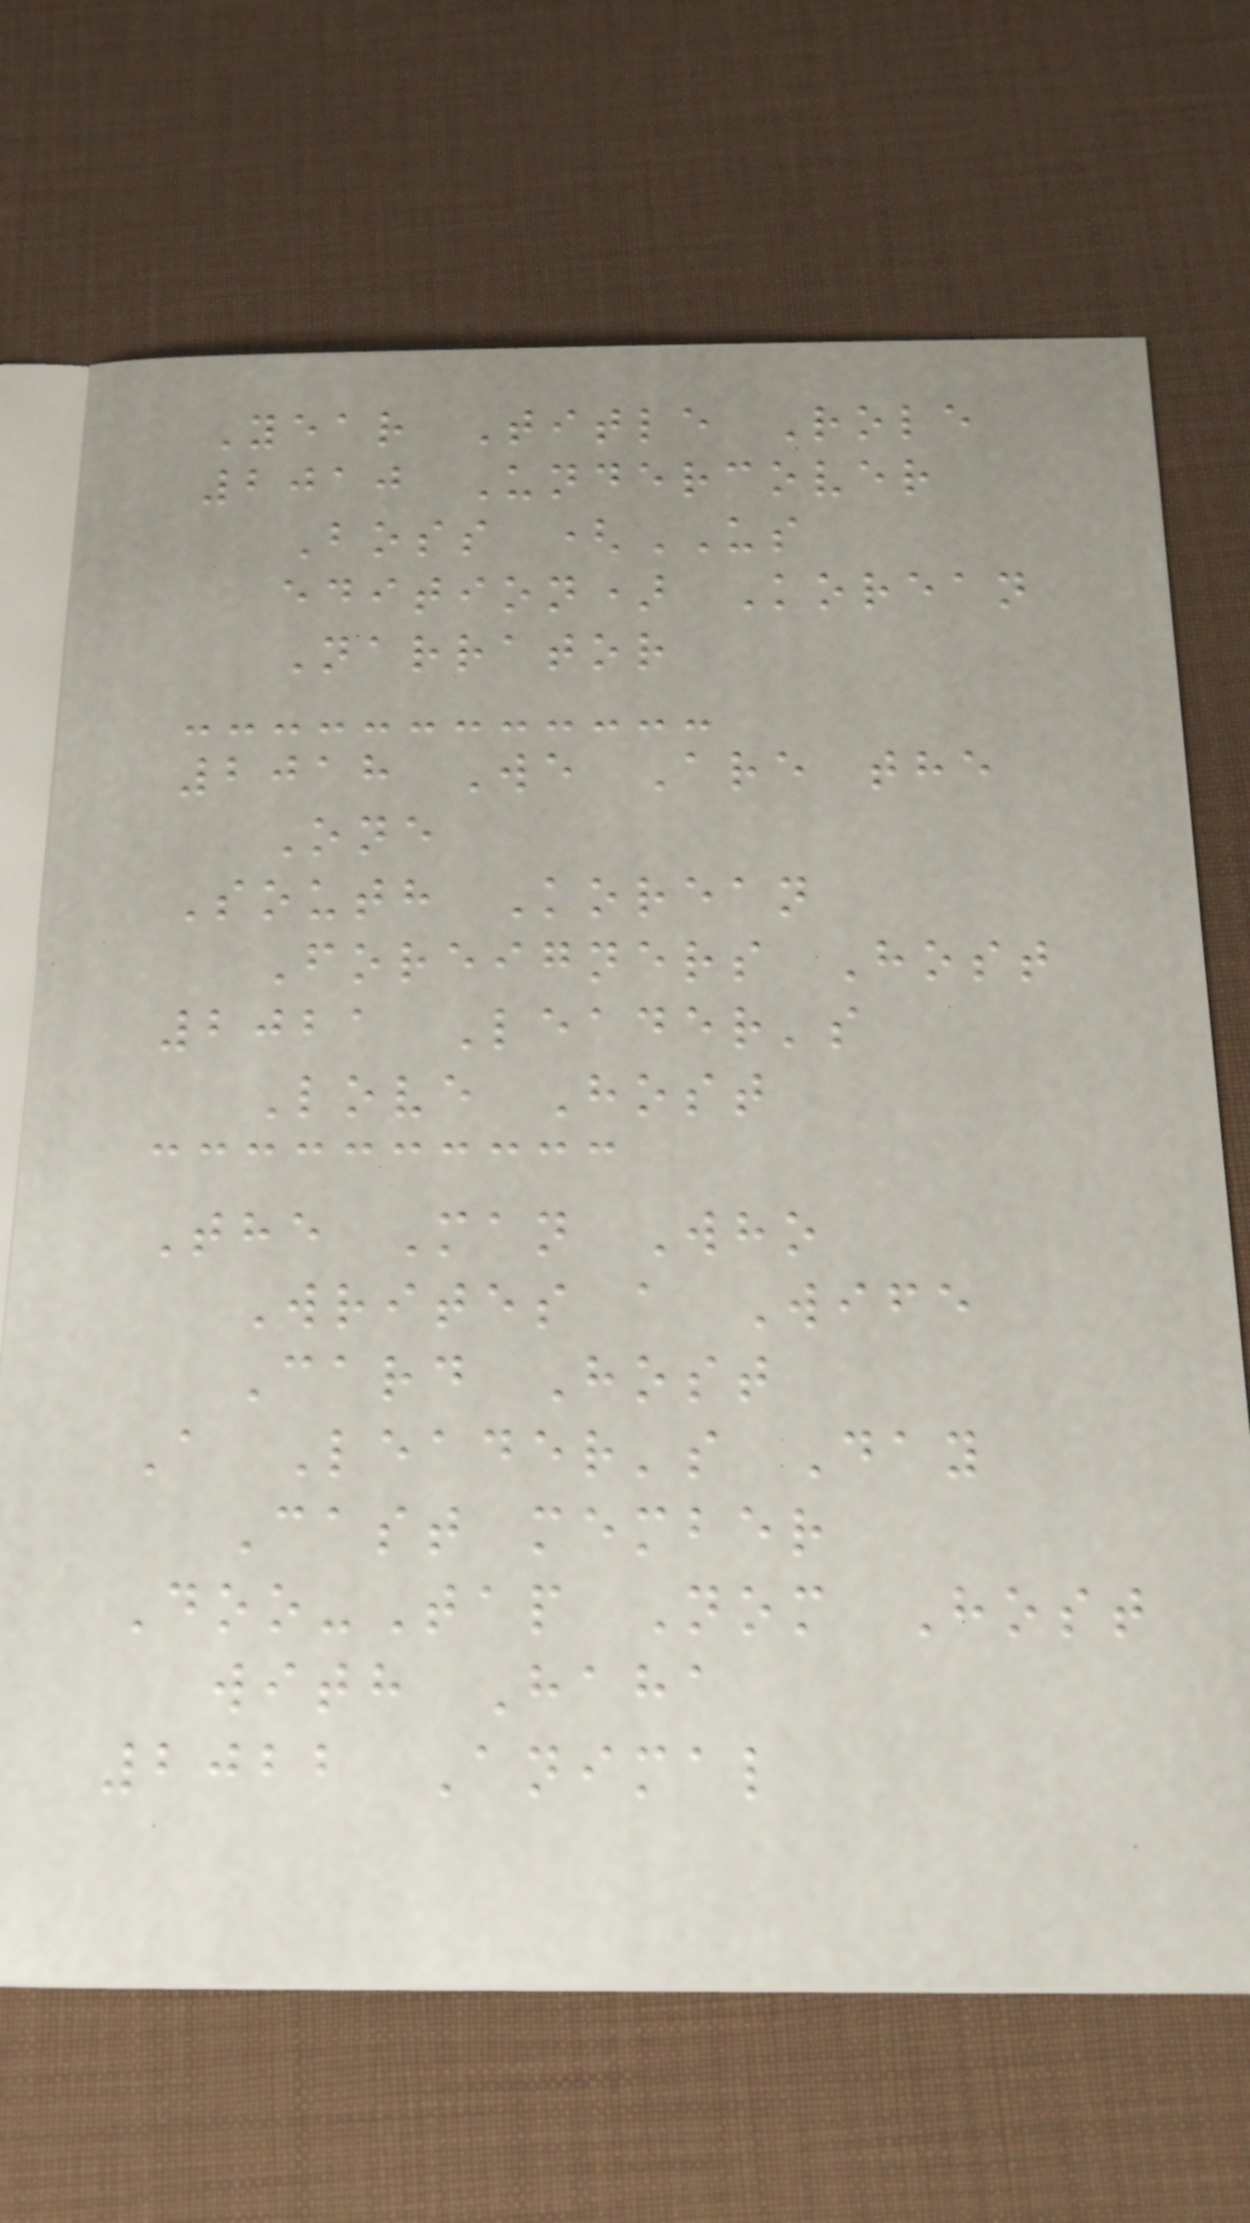Year Title Role
2010 Undercover
Boss (US
edition) Korean
Narrator
2018 We Are the
One
South Korean
Foreigners Host
2021 Leader's
Love Host
The Man Who
Writes a Wife
Card Host
A Leader's Day
Cast member
Doo-Tap Nom Host
with Haha
2022 Animal
